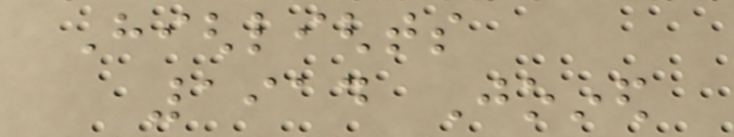Highlights
1914 Joined
